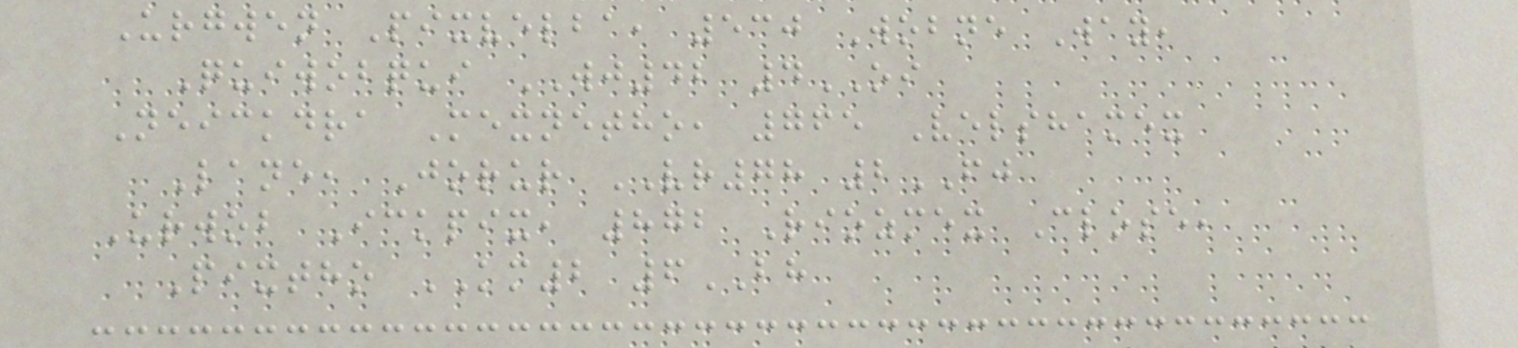Urgwen Pixvelba, 530 Wobne Way,
Quiwobqui WJ42 4OI
Neickdra Mexnetho, 765 Velshamex
Lane, Jorur VR78 2FJ
Urwob Ickpix, 872 Riozmex Close,
Pixtho KM2 6BH
